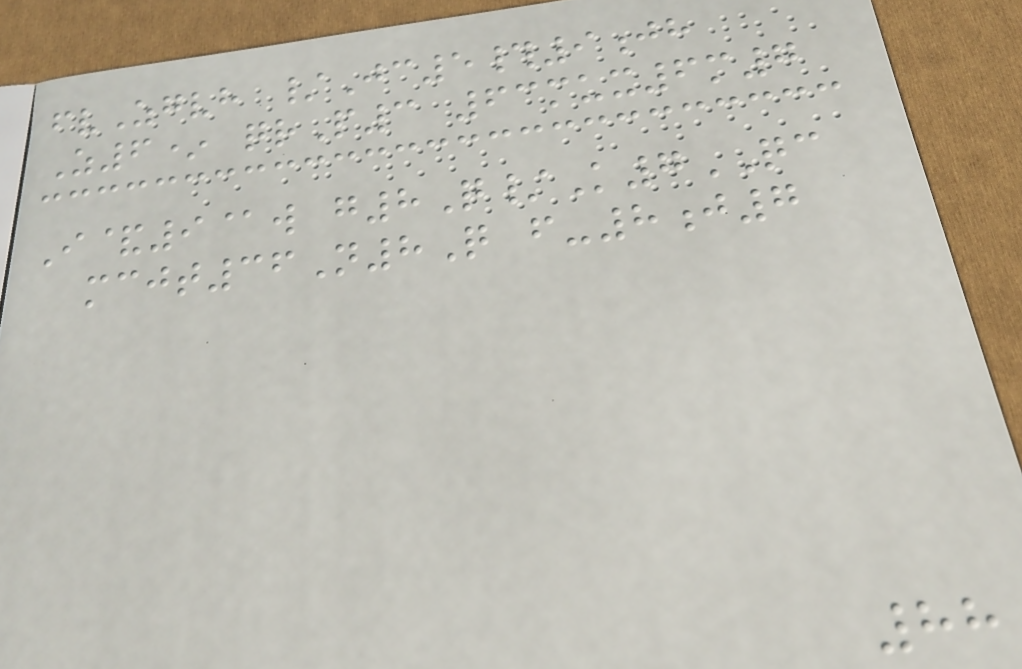fvZgvh /Jc5#9jh
Z6* qrP3 63mux6m7
I&9@w g8Q/K7QC
mcjt36N8Q f-8j7
88
